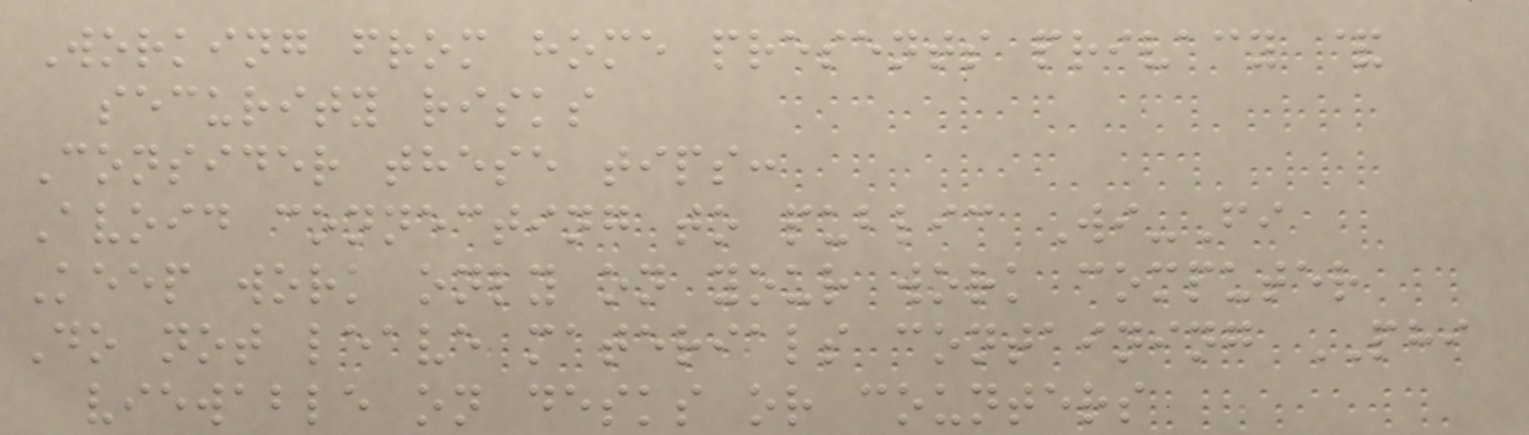Working from home presents privacy &
security risks
Consider these tips:
Avoid connecting to public Wi-Fi
Keep work only on your work computer
Do not leave materials containing PHI
viewable on desks or counters
